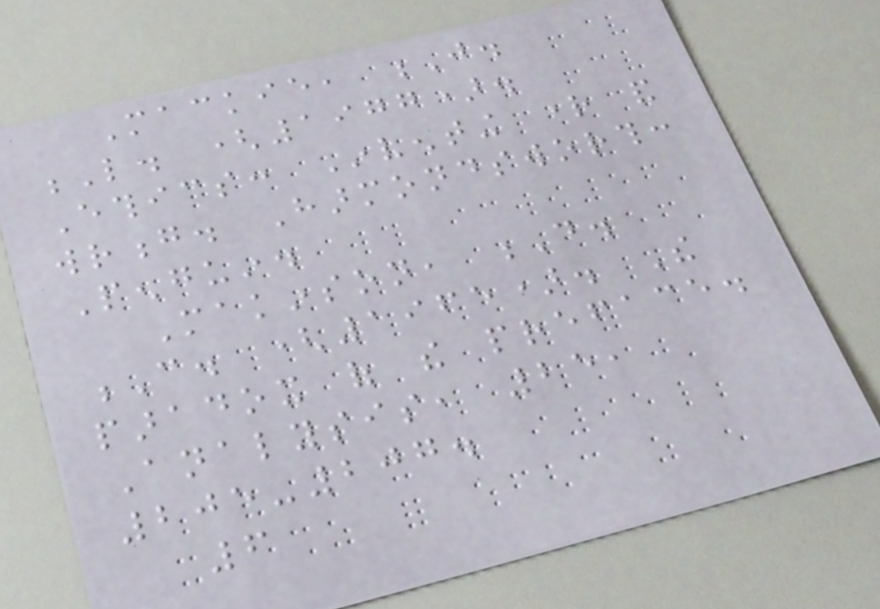Mackie, J.
L. (1977).
Ethics: Inventing right and
wrong. Harmondsworth:
Penguin.
Makinson, D.
C. (1965). The
paradox of the preface.
Analysis, 25,
205-207.
6
